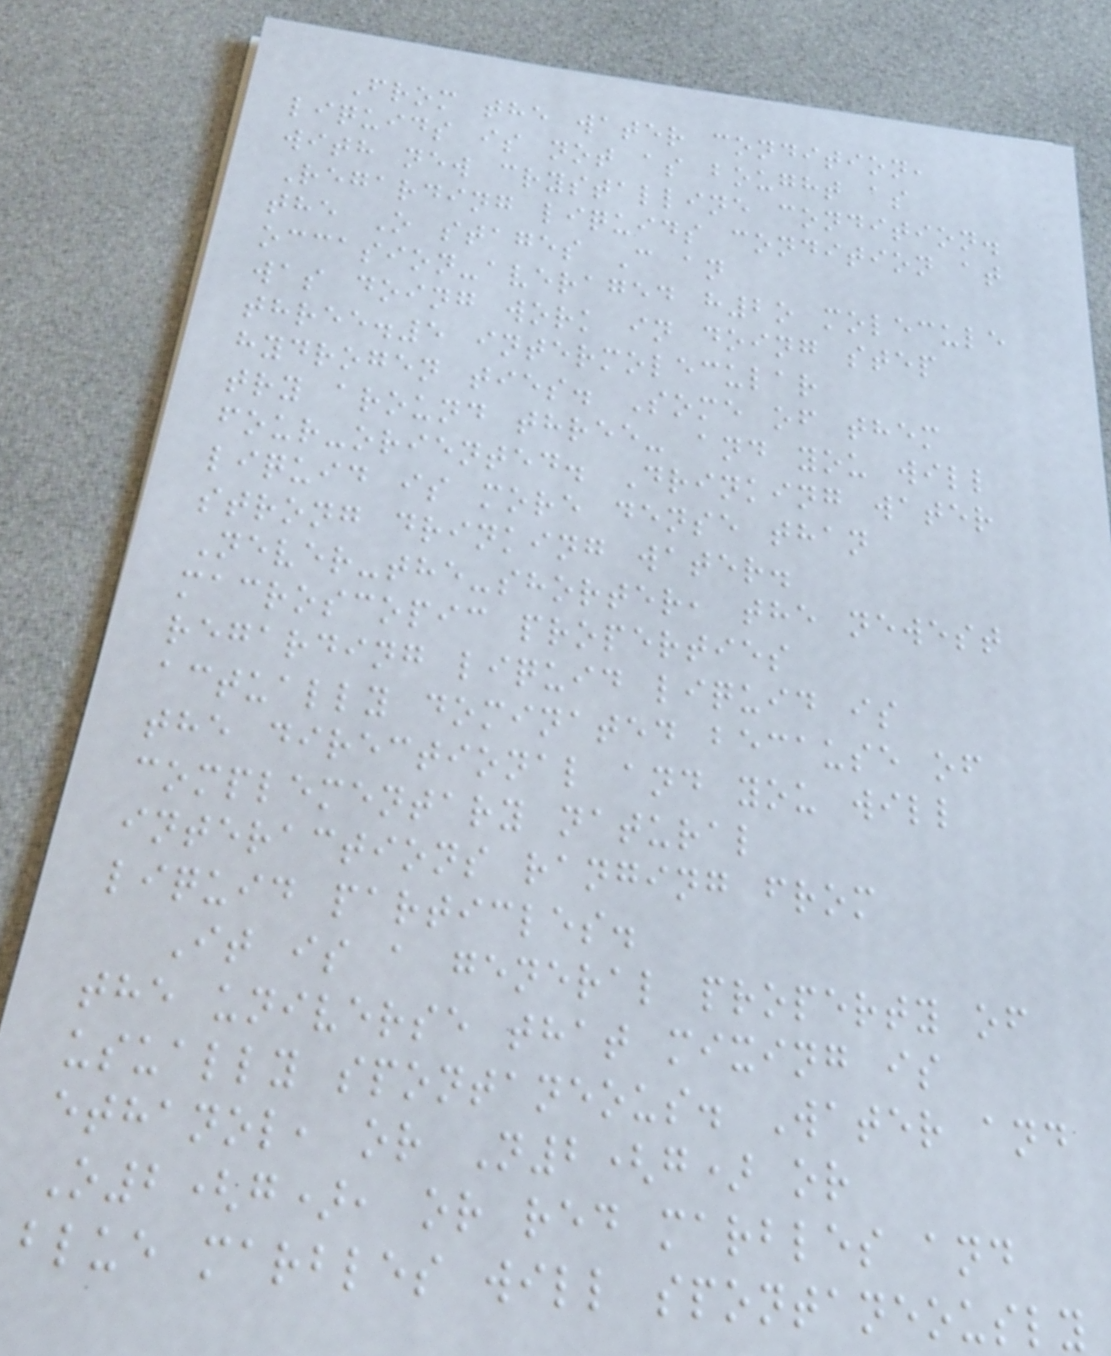From the water condition,
liquids is not as bought as
with new crystalline condition.
Regarding liquids condition at
the O stages C an
occasion-averaged h2o molecule
was doing work in doing step
three.5 intermolecular
hydrogen ties. Some of them
try around three- and you will
four-oriented. Drinking water
liquid is more dense than
strong drinking water.
Never-the-shorter, the newest
macroscopic properties
regarding liquid liquid is
actually dominated because of
the directional and you will
complementary natural
interactions ranging from
liquid particles.
It is a general property of
the universe that mixing is
usually spontaneous. Water and
ethanol, or N2(g) or
O2(g), or red marbles and
blue marbles will spontaneously
